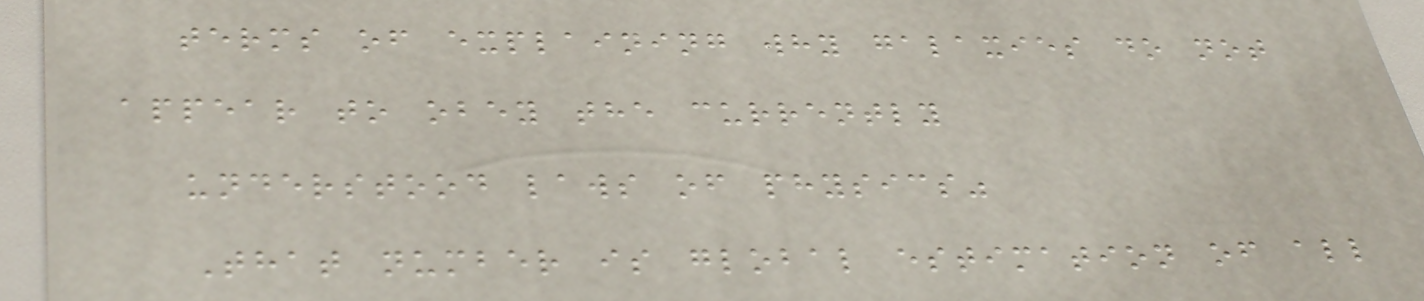terms of explaining why galaxies do not
appear to obey the currently
understood laws of physics"
That number is global estimation of all
